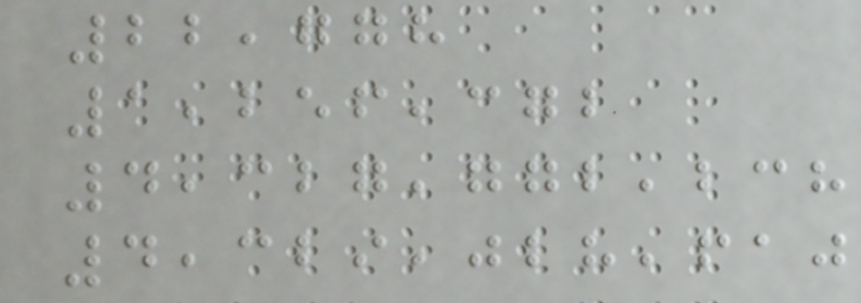22,778
1,256,372
4,327,772,238
4,329,028,610
